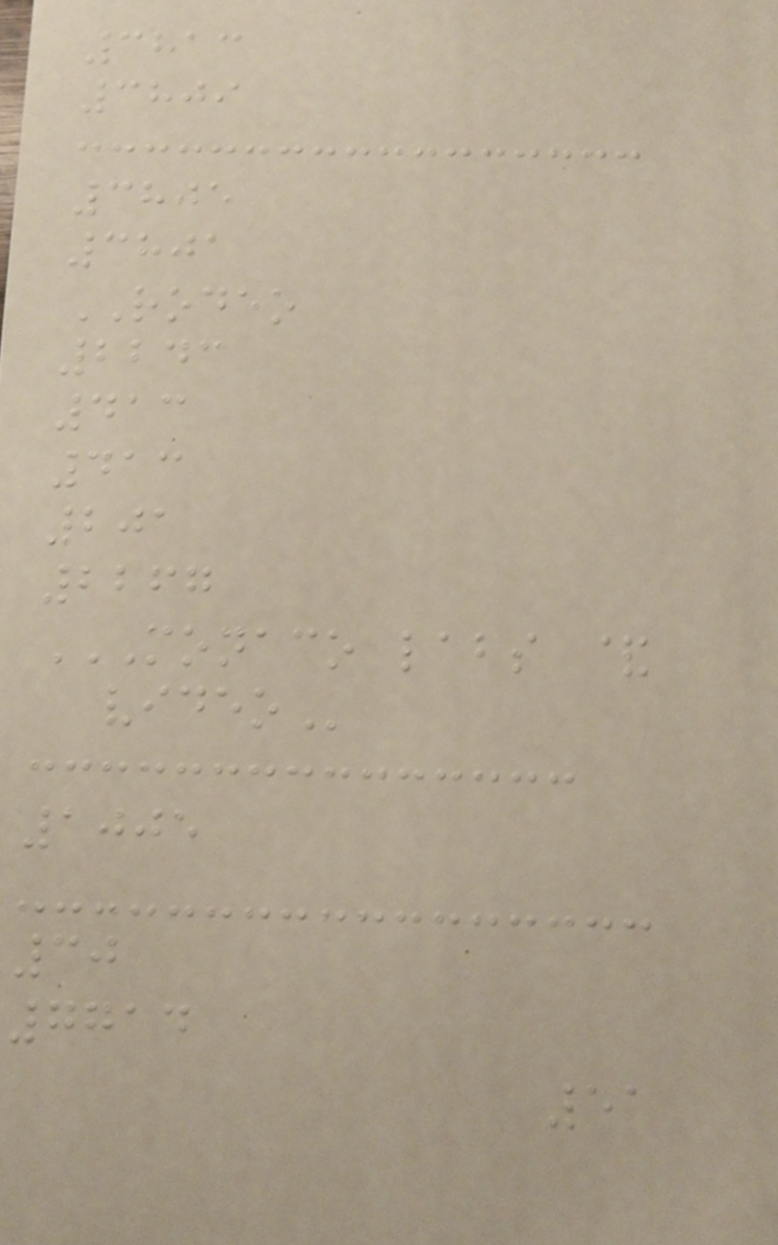3813
3809
3805
3801
RODEO
2243
413
413
201
2267
MONACO LABS &
VIDEO
1005
30
7714
51
